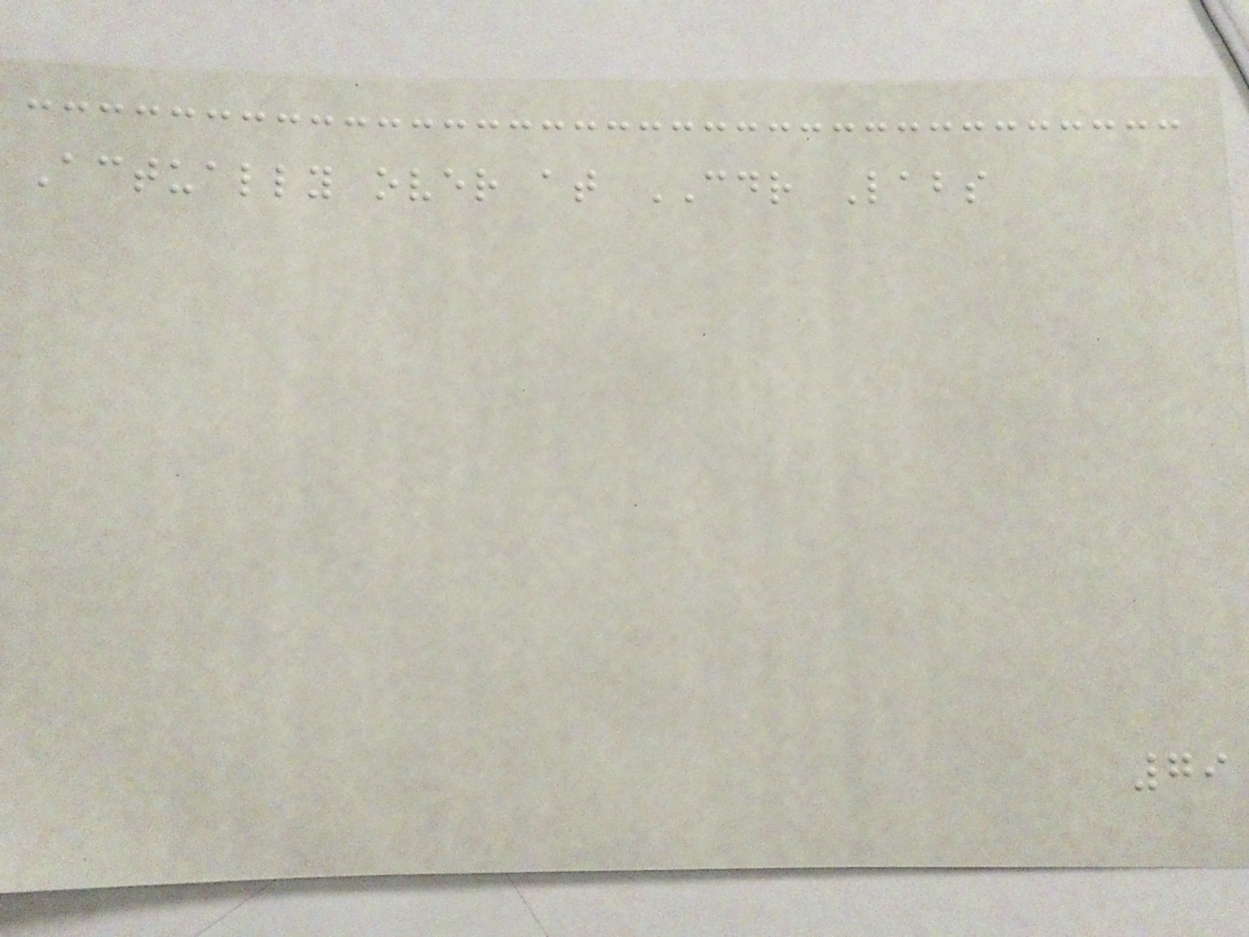Actually over at CDR Labs
79
